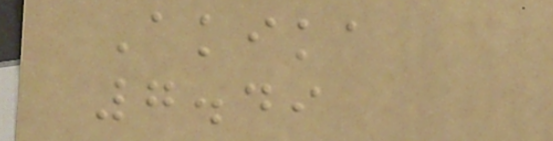Akika
7.49
